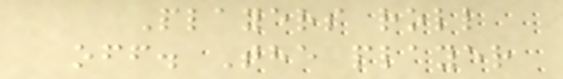Players roll
off. The player
